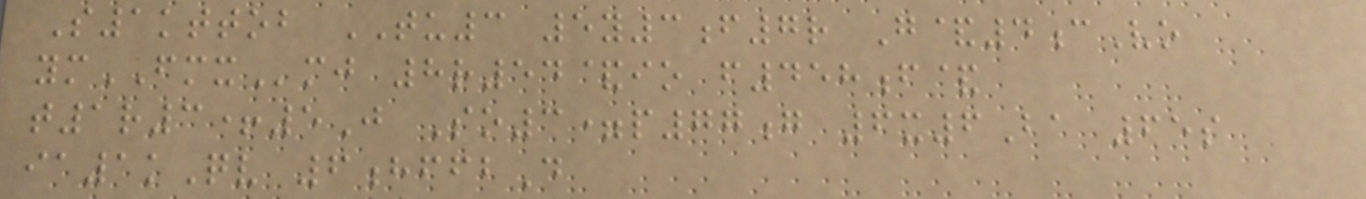S1kttob TU3 5y3f7r G&4cVo
ymFMXmj 8r54&io f458f&
t1r3+5J So3=p77g 6x6Ba 65s
ia1kQv 6hffbD
